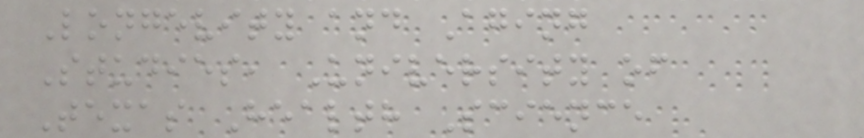Longevity and Aging
Studies, University of
Texas Health Science
